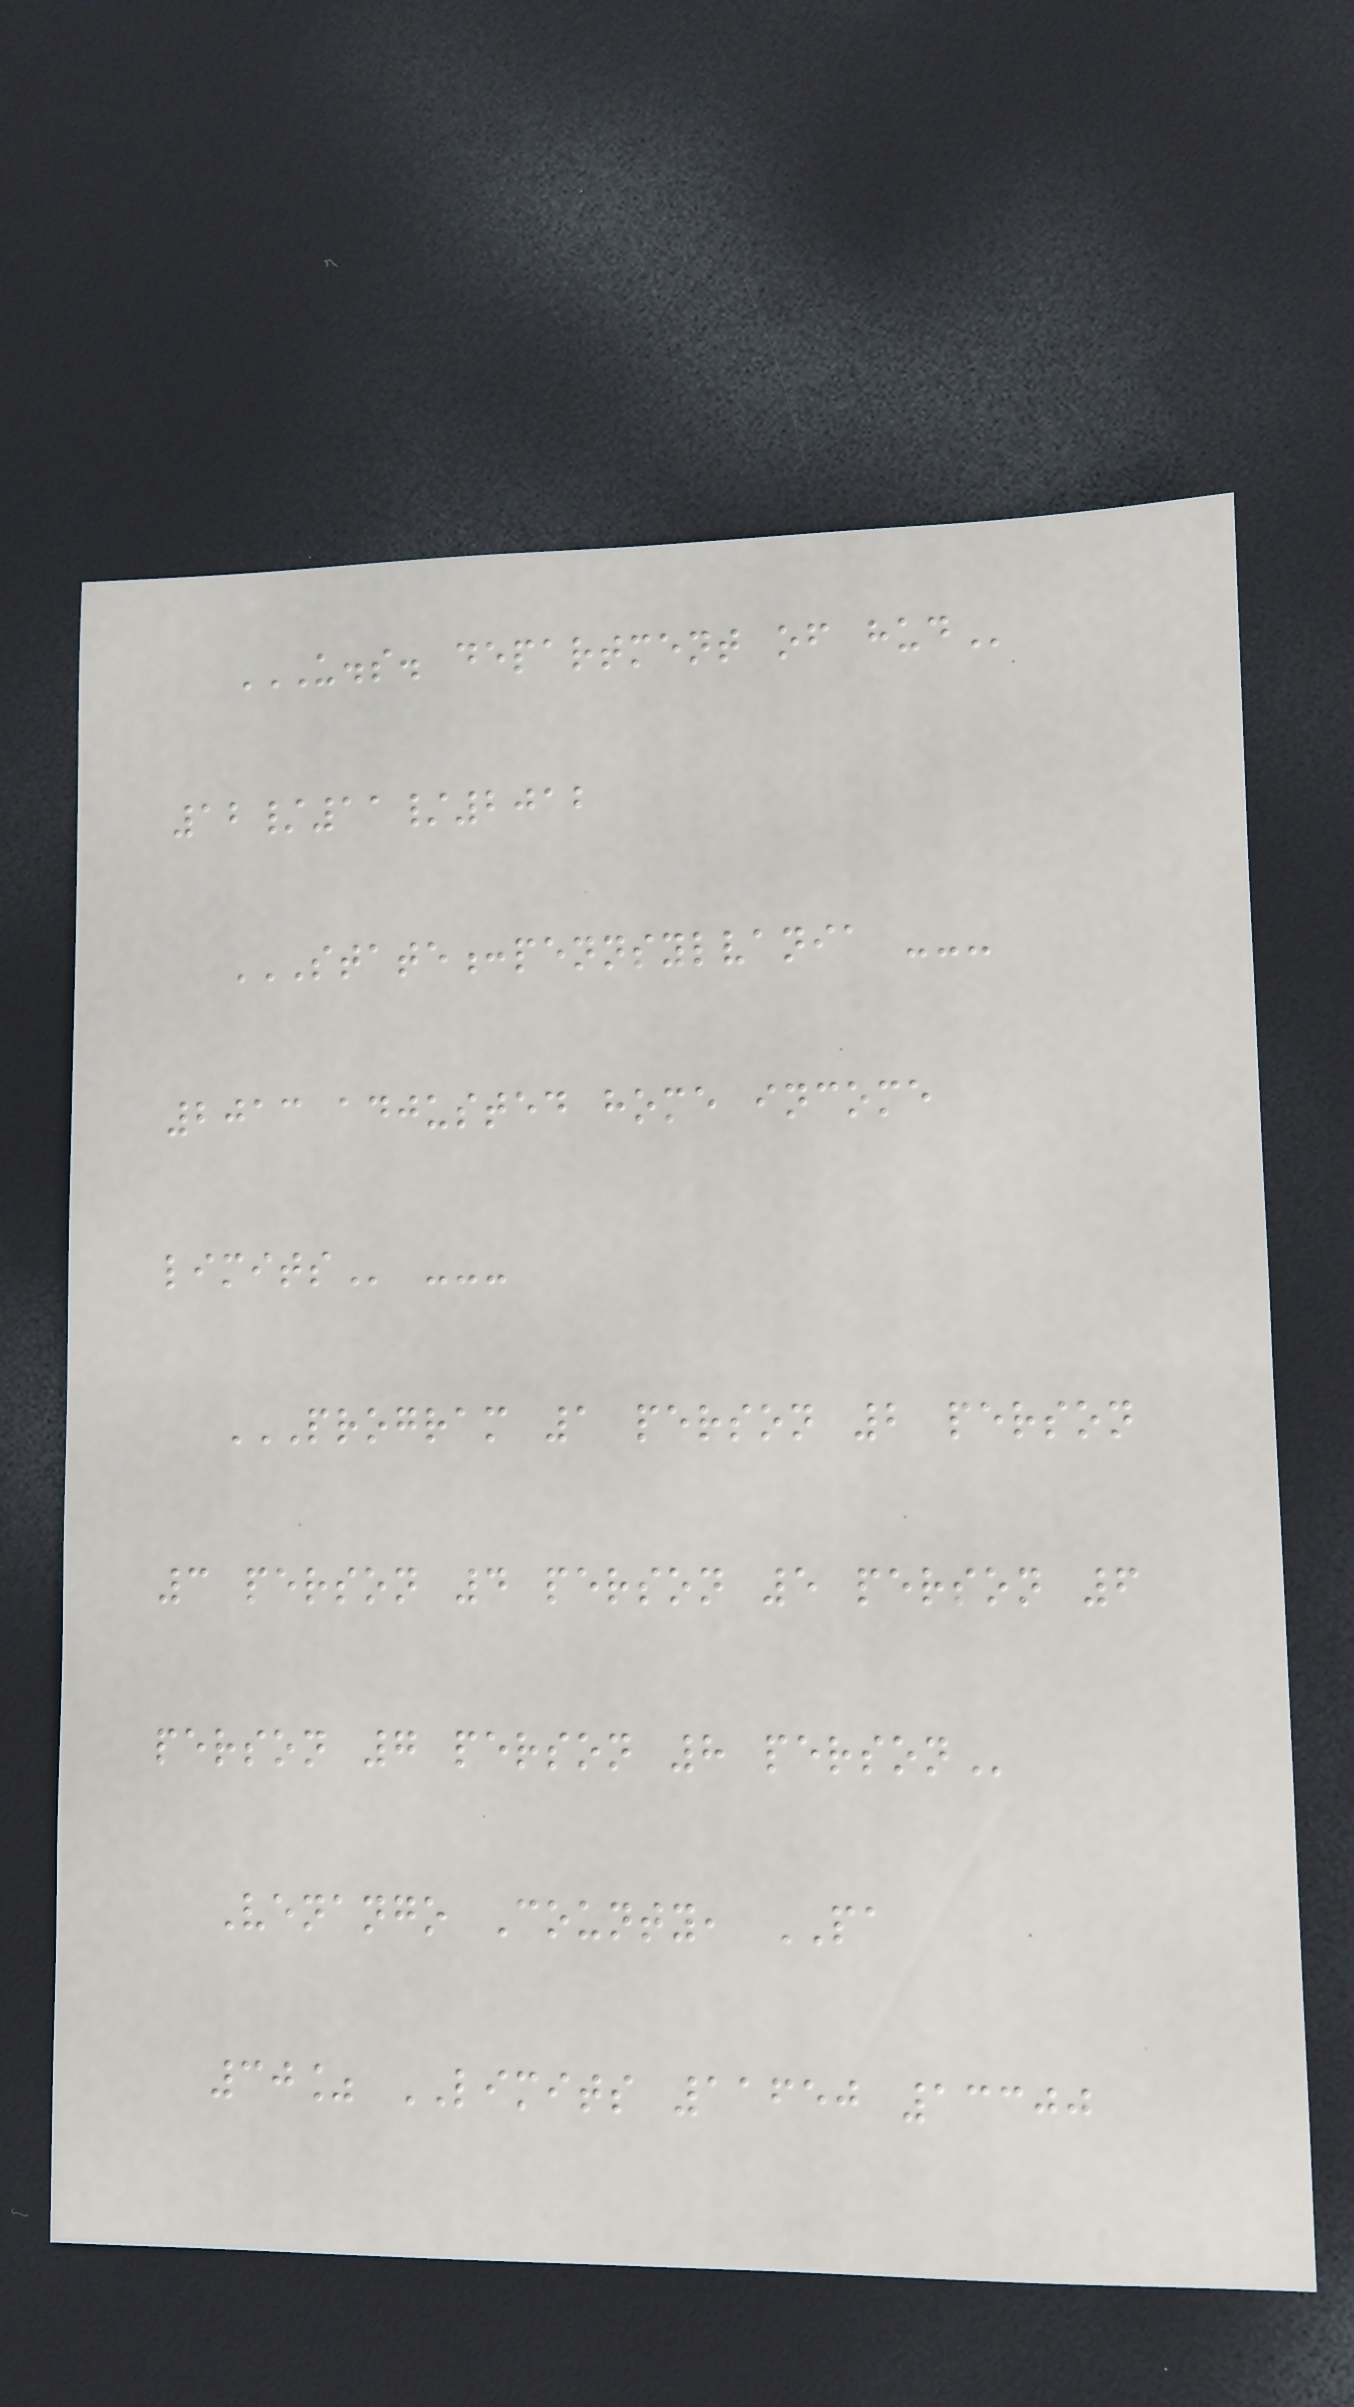U.S. DEPARTMENT OF HUD
12/11/2012
STATE:PENNSYLVANIA ---
2013 ADJUSTED HOME INCOME
LIMITS ---
PROGRAM 1 PERSON 2 PERSON
3 PERSON 4 PERSON 5 PERSON 6
PERSON 7 PERSON 8 PERSON
Venango County, PA
30% LIMITS 11650 13300
